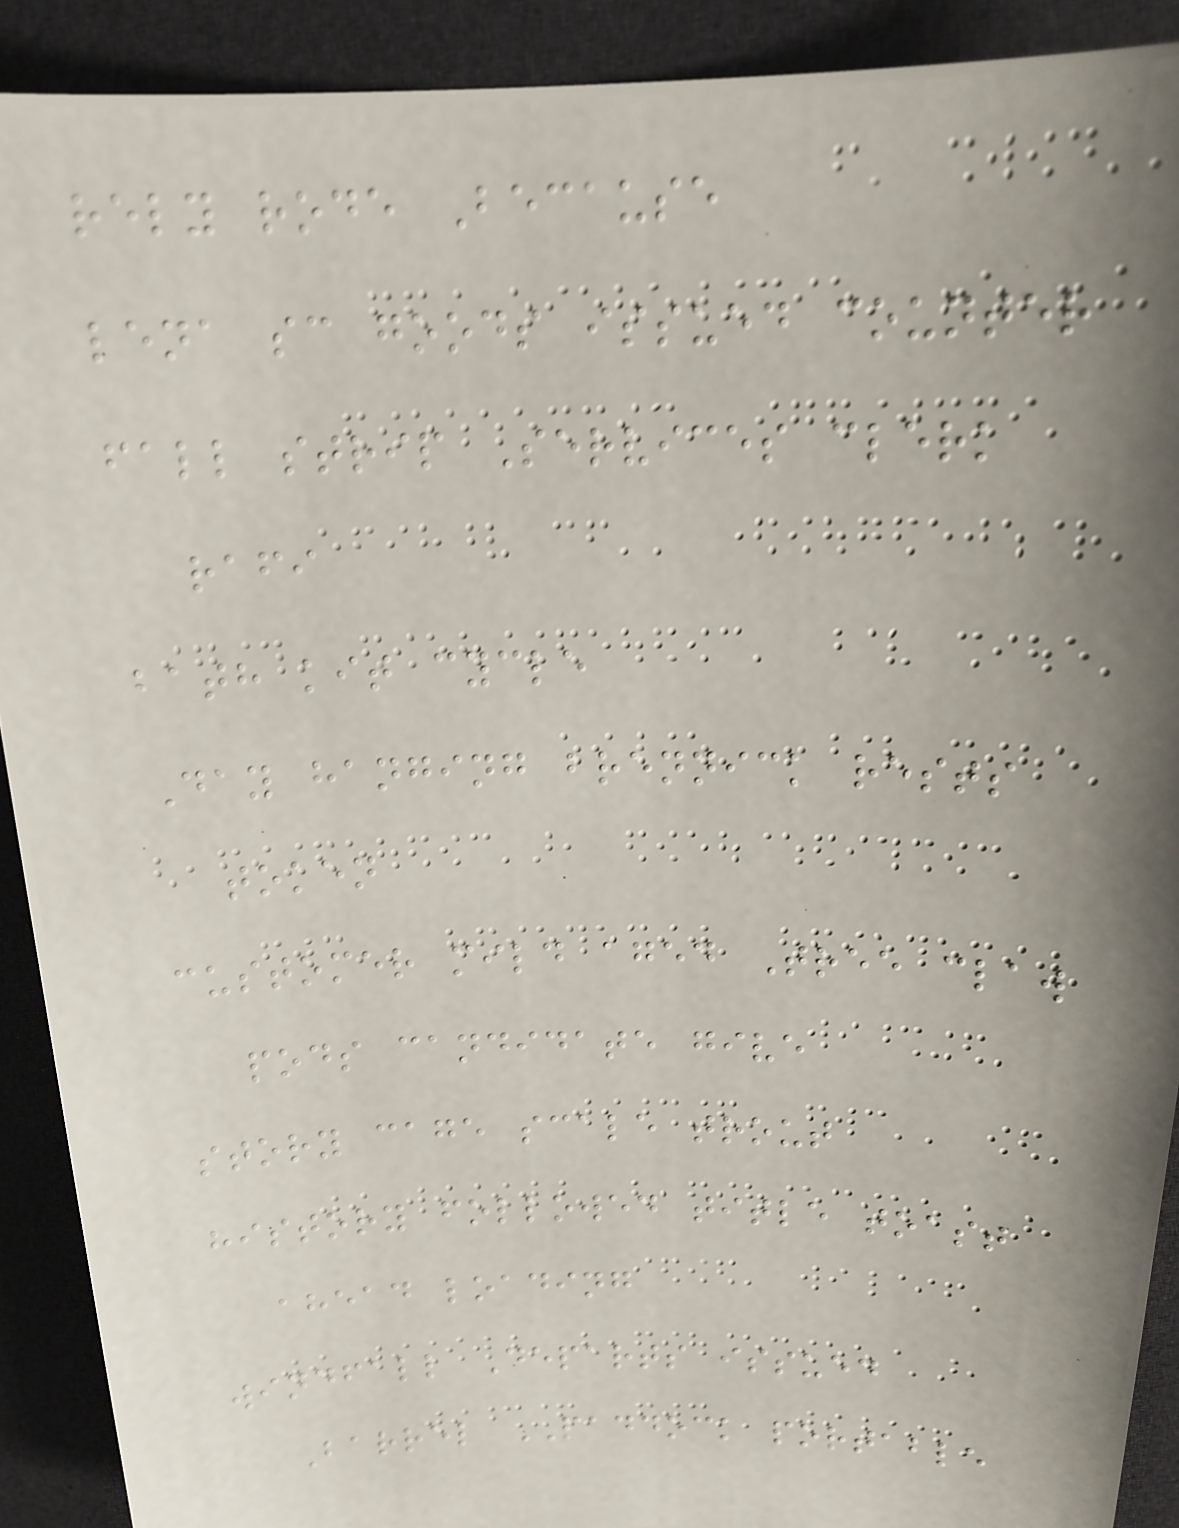rely rode Because
lena sc goods issued counter
fall strip Services clerk
rafi
bath kit cycle
Day hanging brennick rests
token
customer mild aged Tree claw
pods candidate give
story cage scale trout
history followed title toast
ahead loading
windfall Departs issued
Barrel PADDOCK portable
